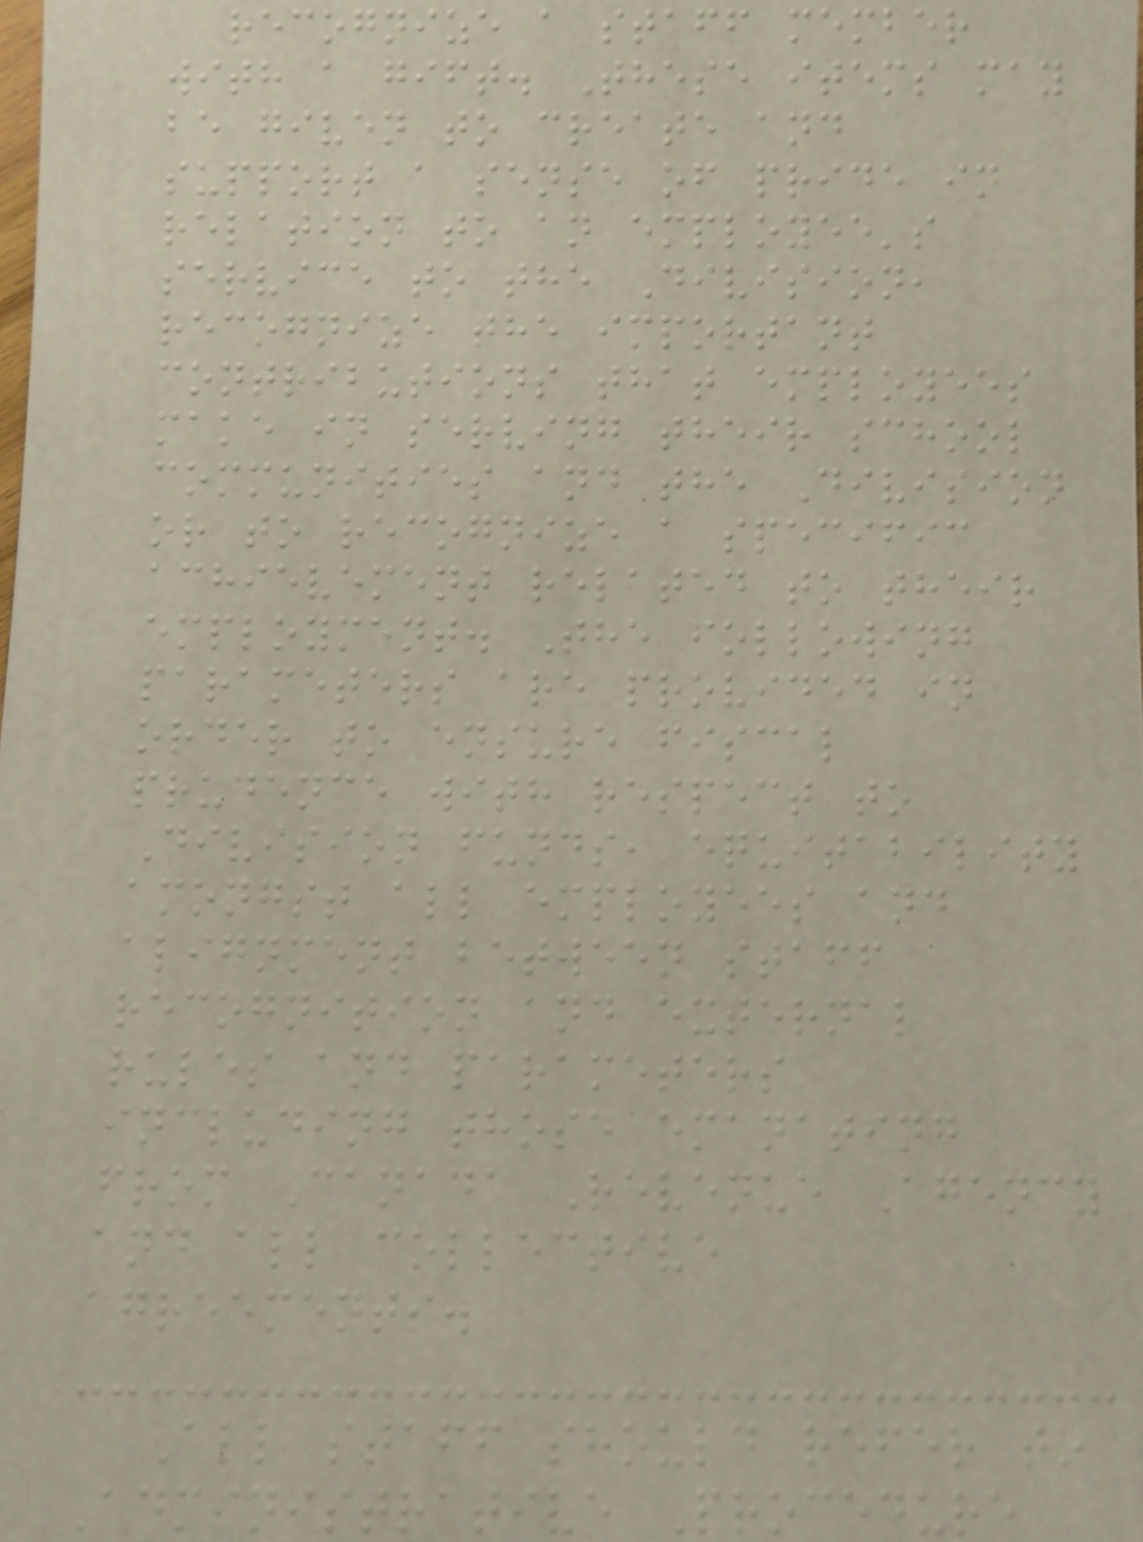recognize a staff member
with a gift. These items may
be given to create and
support a sense of pride in
relation to an employee's
service to the Division,
recognize the important
contributions that employees
make in serving their school
communities and the Division
or to recognize a specific
achievement related to their
employment. The following
parameters are provided in
order to ensure fiscal
prudence with respect to
Division funds, equitability
amongst all employees and
alignment between staff
recognition and external
rules and parameters
including those emanating
from Canada Revenue Agency
and all collective
agreements.
All staff should refer to
Administrative Procedure
